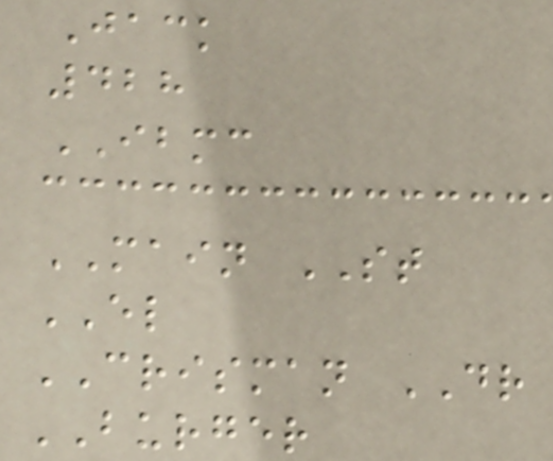Jack
428
IBMC
MAIN ST
EL
CRISMAN DR
BURGER
